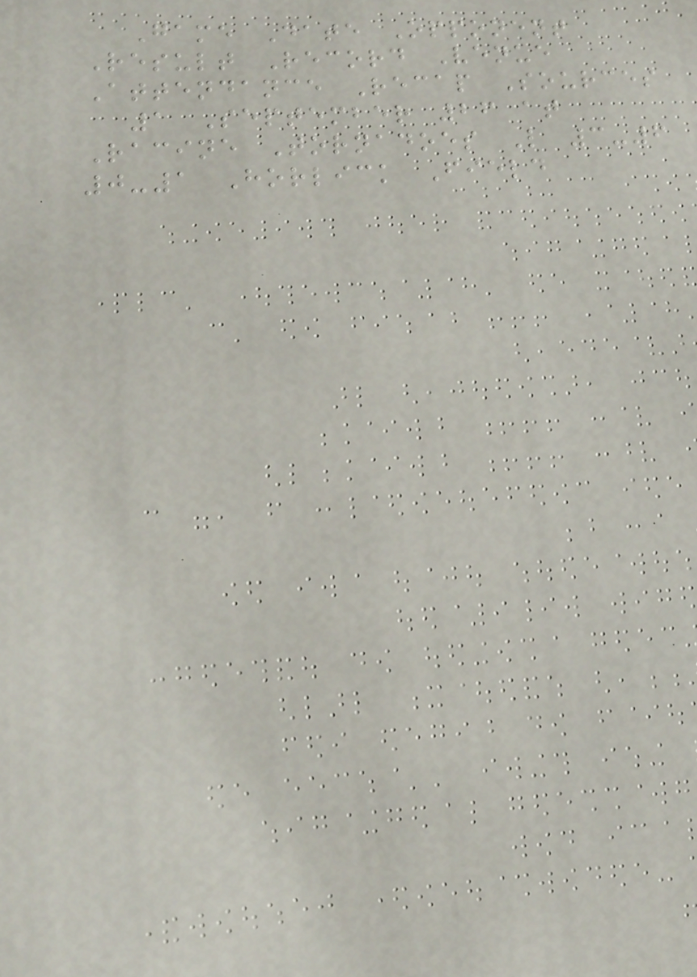Game Date Opponent
Result Record Venue
Attendance Recap Sources
1 September 26 at
Racine Tornadoes L 3-6
0-1 Horlick Field
